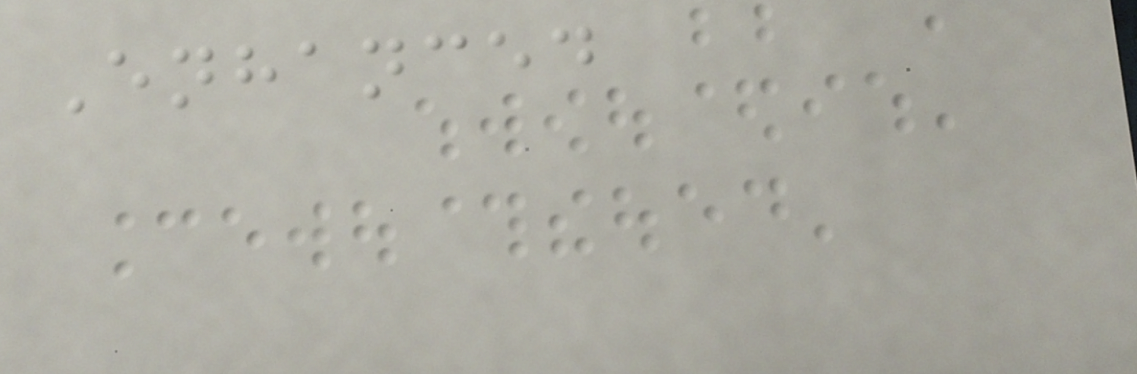Enhanced
